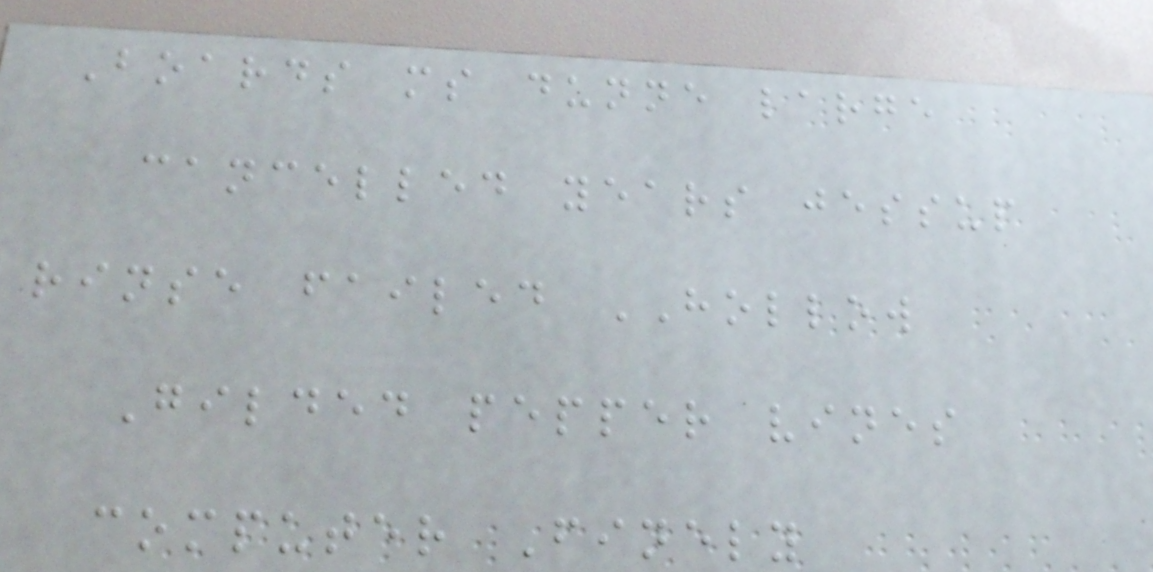Boards ms dunne large
cancelled years jessup
rinse failed HOLLOW
Gilded pepper vines
computer Finely
